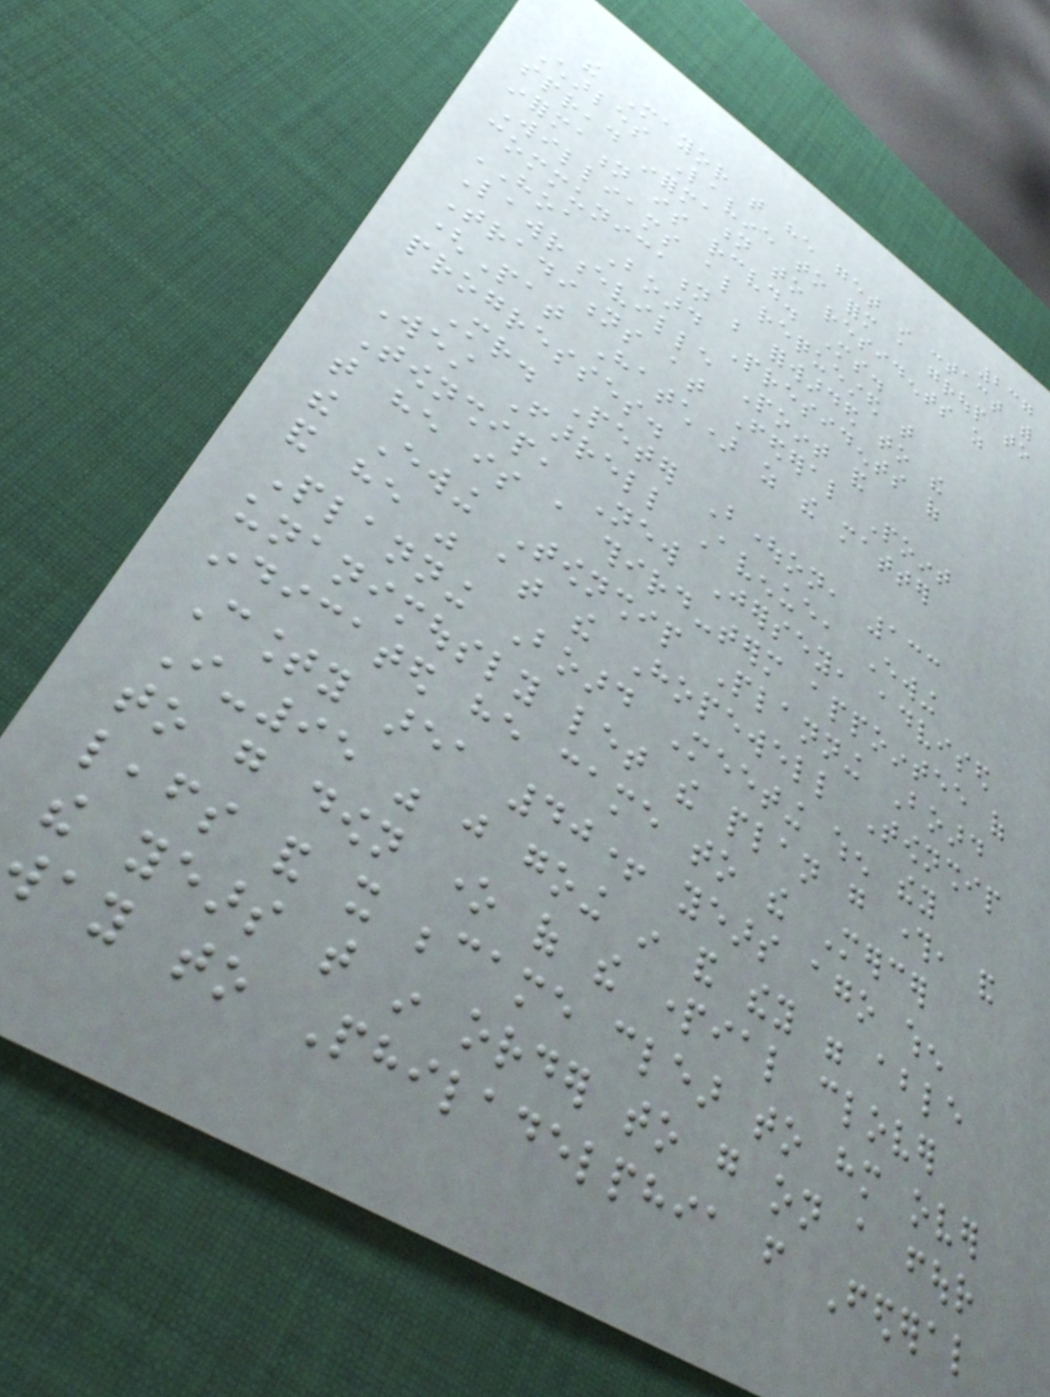237
the Mayor that he get in contact with
Charles Lavine to form a group to
spread information to residents as
information is received. Ms.
Williams also requested that
communication be forwarded to the
HOA Board Presidents of
Lawrenceville Point and
Traditions at Federal Point
(Pat Hatch) as the matter
progresses.
Mr. Peter Boughton, 133
West Farrell Avenue, Ewing
Township, New Jersey, advised
that he is a third-term appointee of
the Ewing Township Planning Board
and he was at the Hopewell Township
Planning Board Meeting when they
unanimously let the plan go through, and
indicated he came to the Mercer
County area 40+ years ago when
I-95 was just going in and they were able
to go down one of the partial clover
leafs and it became clear to him over
the years that in order to go on a four
way to Philadelphia from Federal
